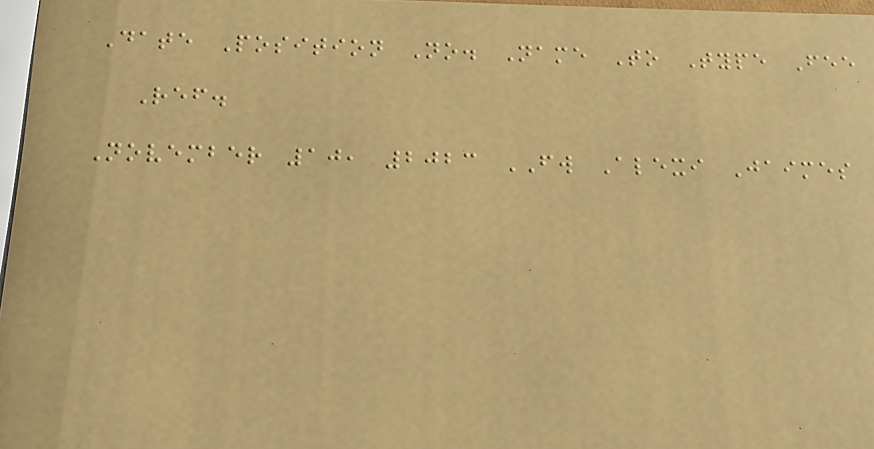Date Position No. Name To Type Fee
Ref.
November 10, 2023 FW Alexi Jaimes
